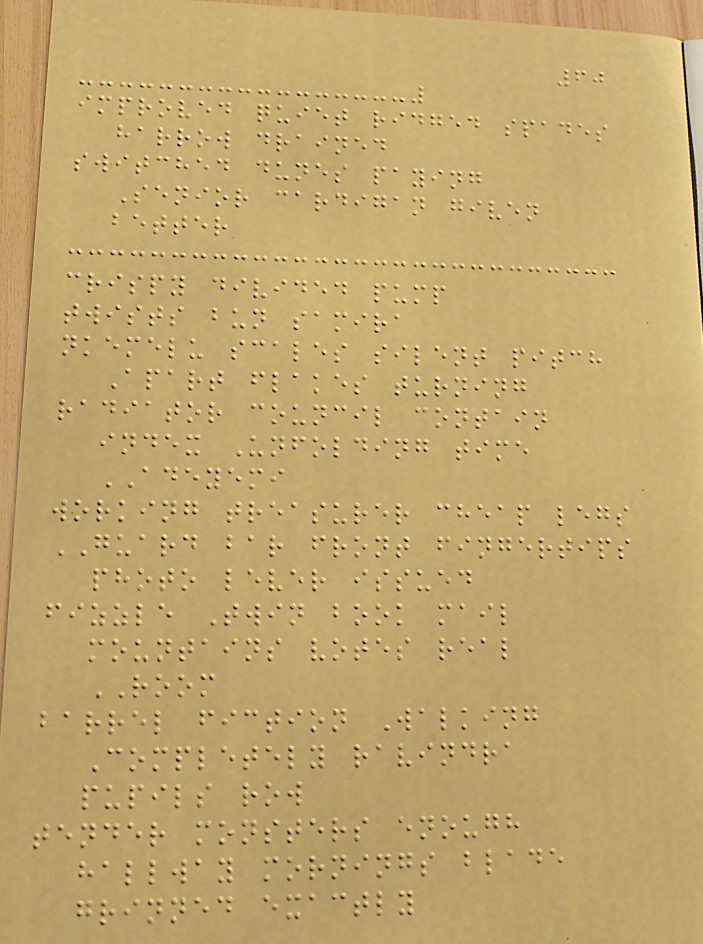60
improved quiet ridged spades
harrow drained
switched dunes paying
Senior cardigan given
better
crispy divided pump
twists bun samira
nkemelu scales silent pitch
Apart flakes turning
radiator council contain
index Unfolding time
ADEYEMI
working treasurer cheap legs
GUARD bar front fingertips
photo lever issued
fizzle Twin book mail
mountains votes real
ROOM
barrel fiction Walking
Completely ravindra
pupils row
tender monsters enough
hallway mornings blade
grinned exactly
